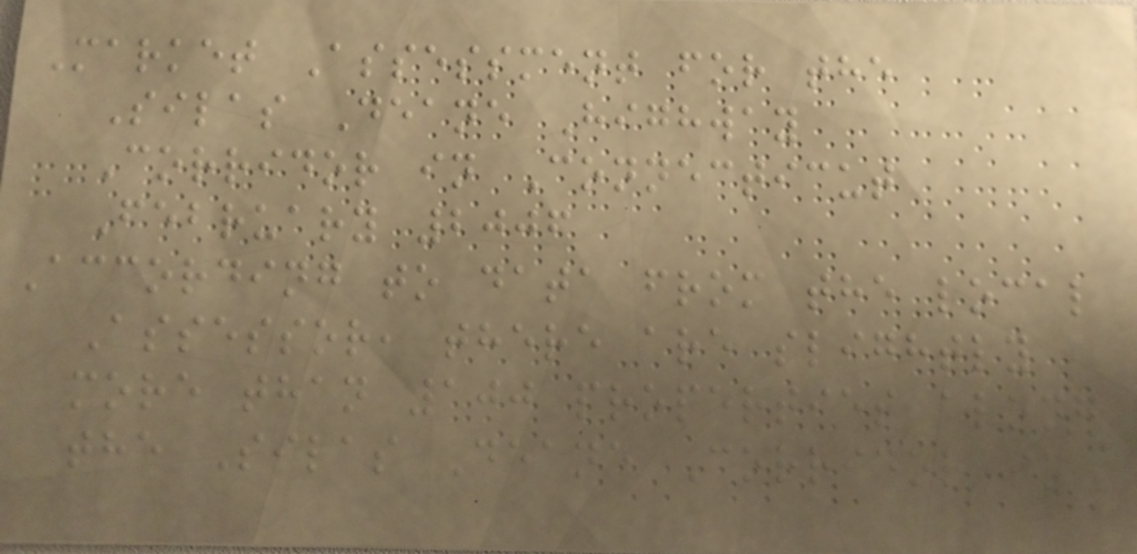Market Assessment for the
Silas Deane Highway
Corridor in Connecticut
February 2006
According to data from the local
Assessor, there are slightly
more than 100 properties along
the Silas Deane Corridor in
